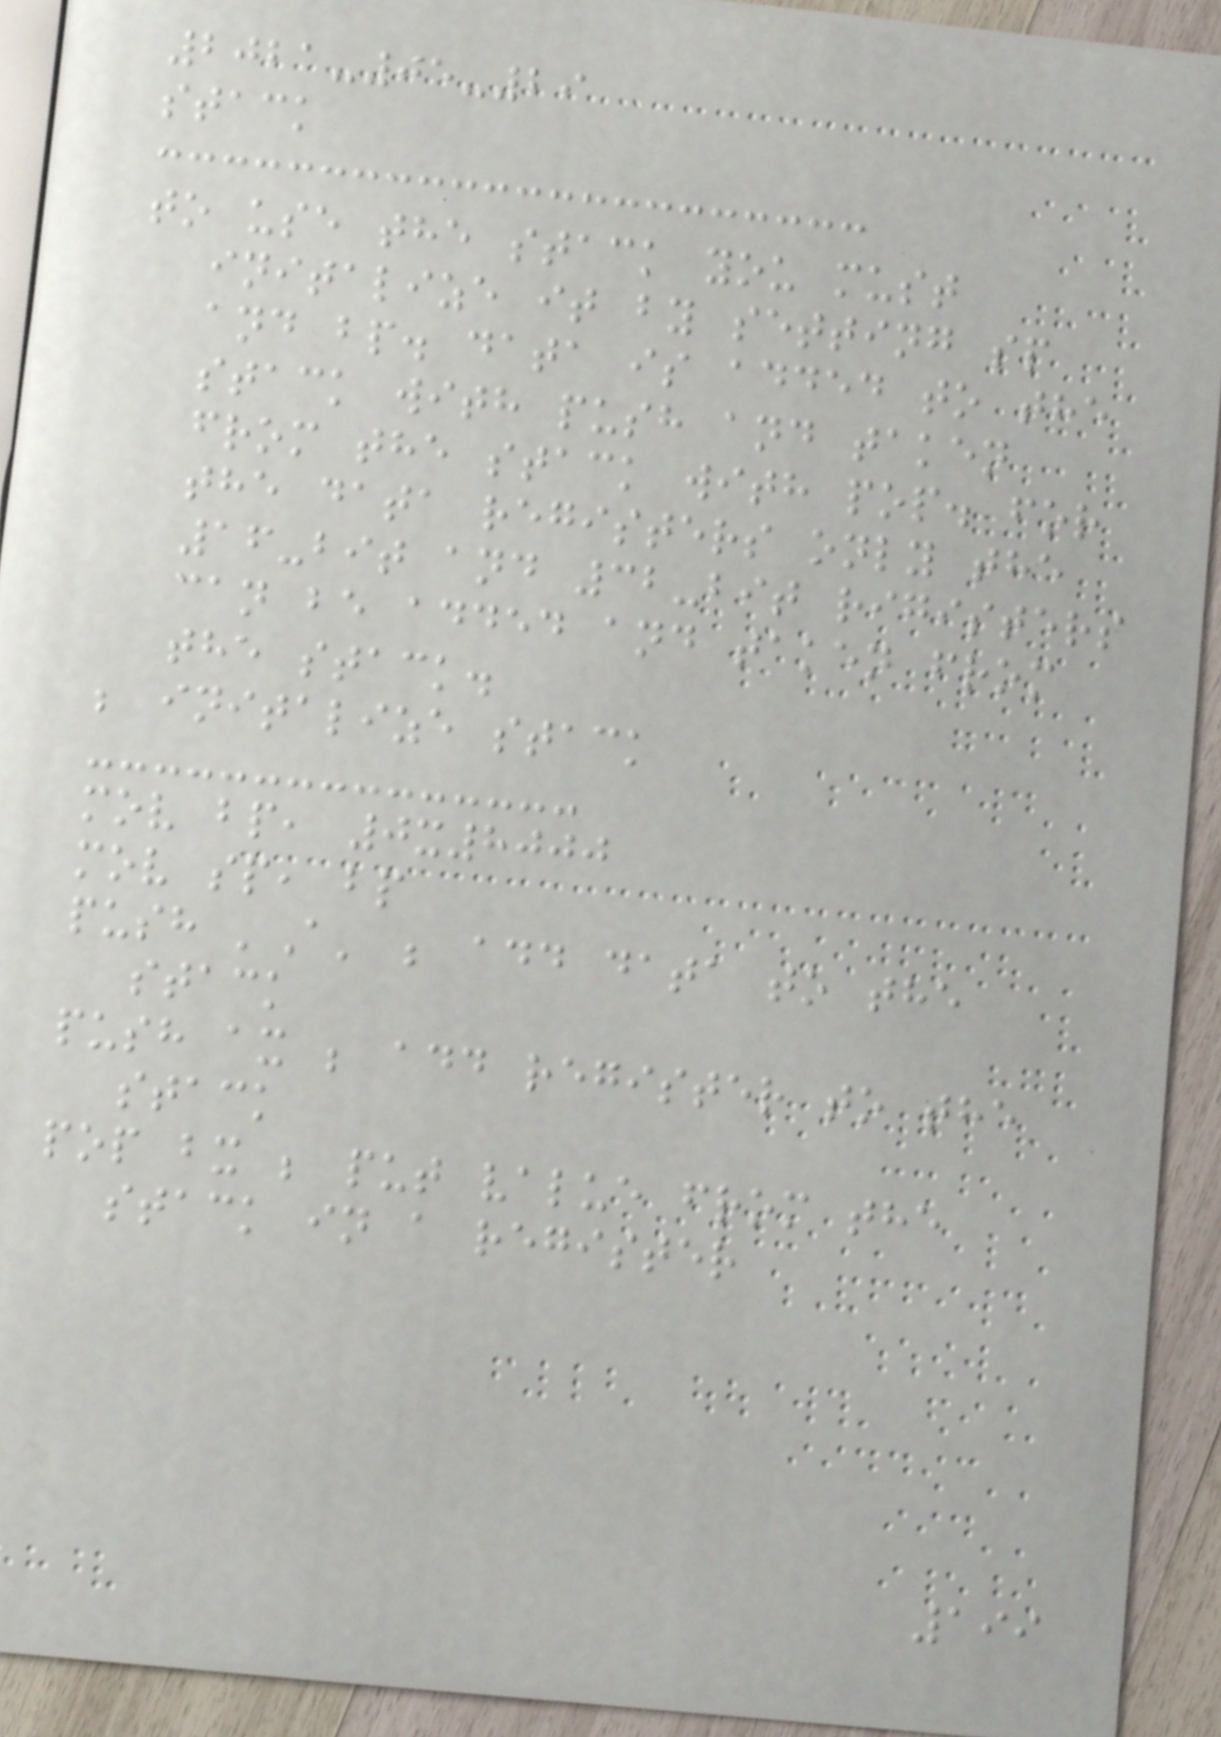2021-05-29
stack
to use the stack you must
initalize it by setting sp
and bp. data is added to the
stack with push and taken
from the stack with pop. for
the data registers only the
16-bit and 32-bit rigisters
can be added and taken from
the stack.
; initalize stack
mov bp, 0x8000
mov sp, bp
push 'A' ; add data to the
stack
push ax ; add register to the
stack
pop bx ; put value from the
stack in a register
199
